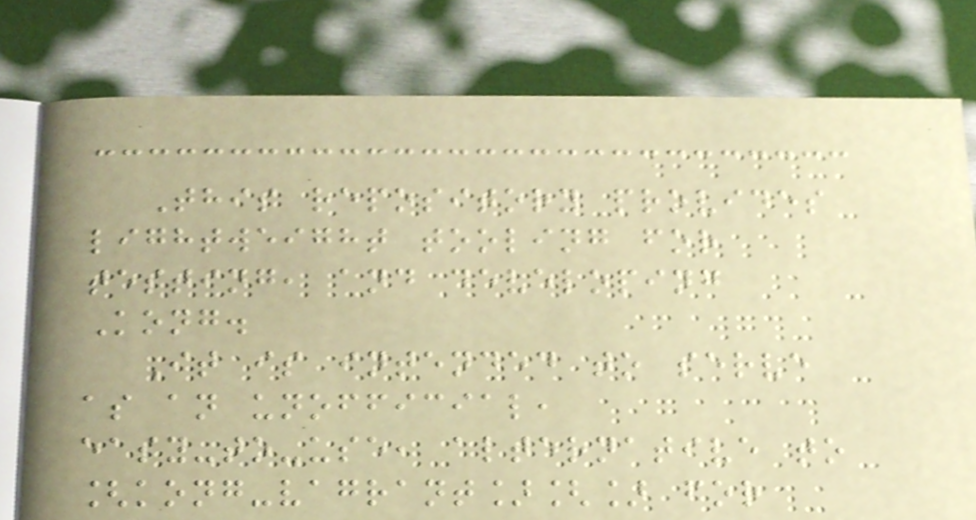This repository provides
lightweight tooling for
testing, and developing
Kong.
It is intended to serve
as an unofficial,
easy-to-use, alternative to
[kong-vagrant][] for
